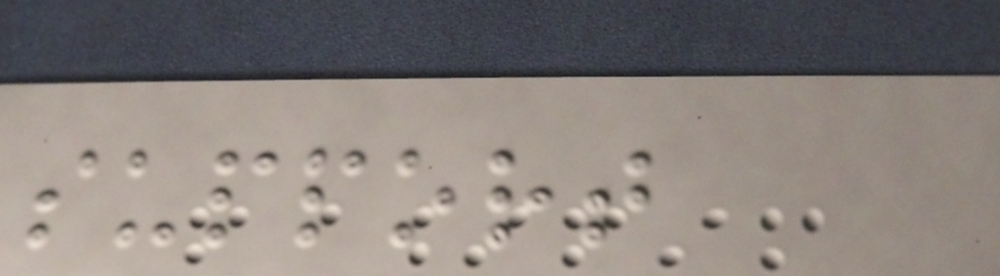support
